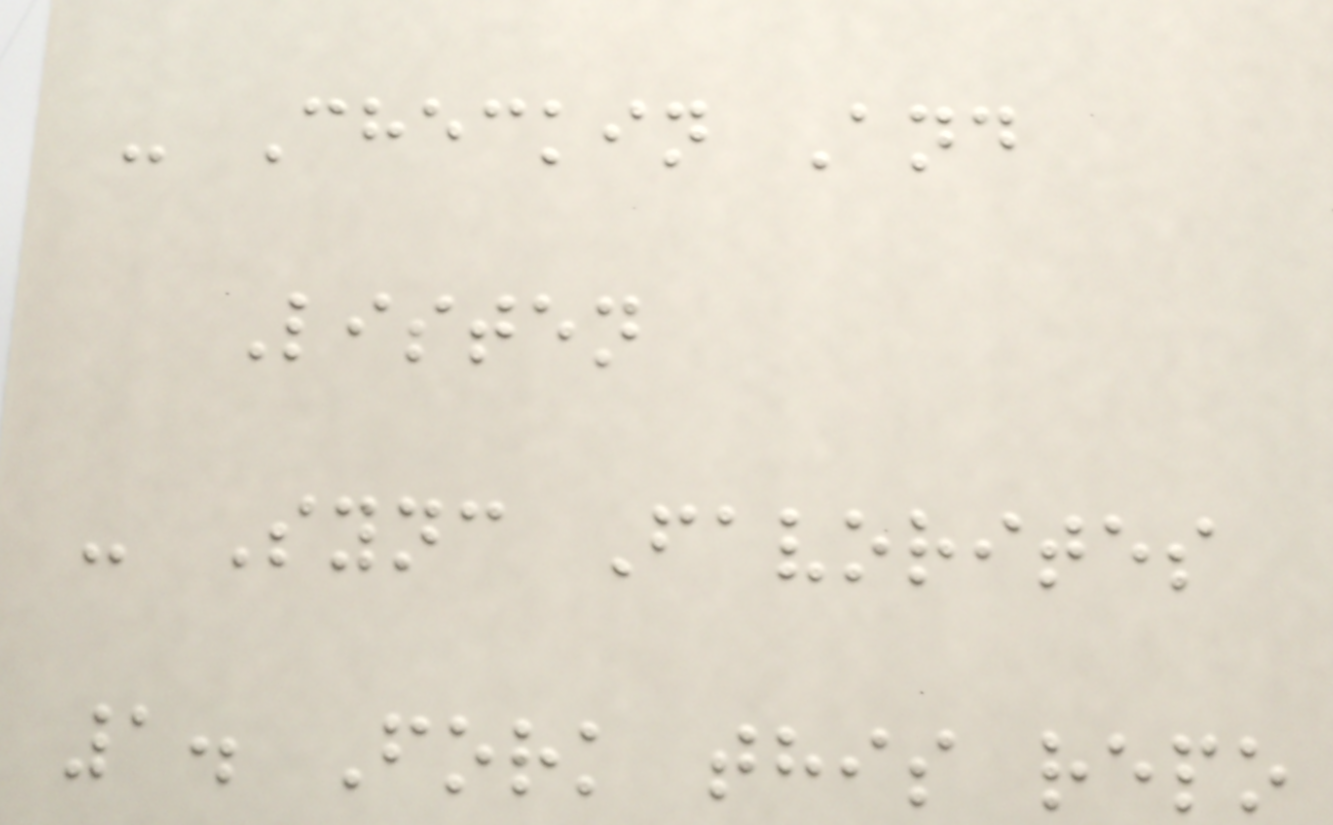- Checkin And
Listen
- Sync Favorites
1. Fork this repo
